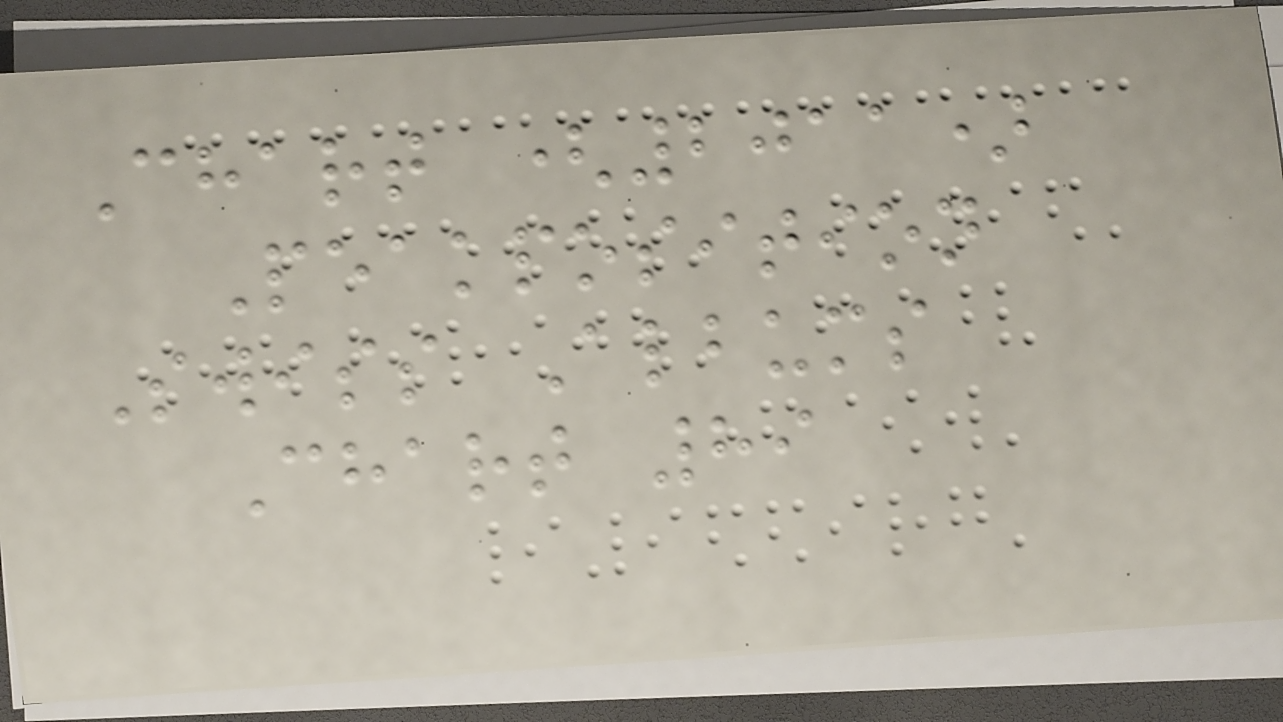Chart (2011)
Peakposition
Swiss Albums
Chart 89
